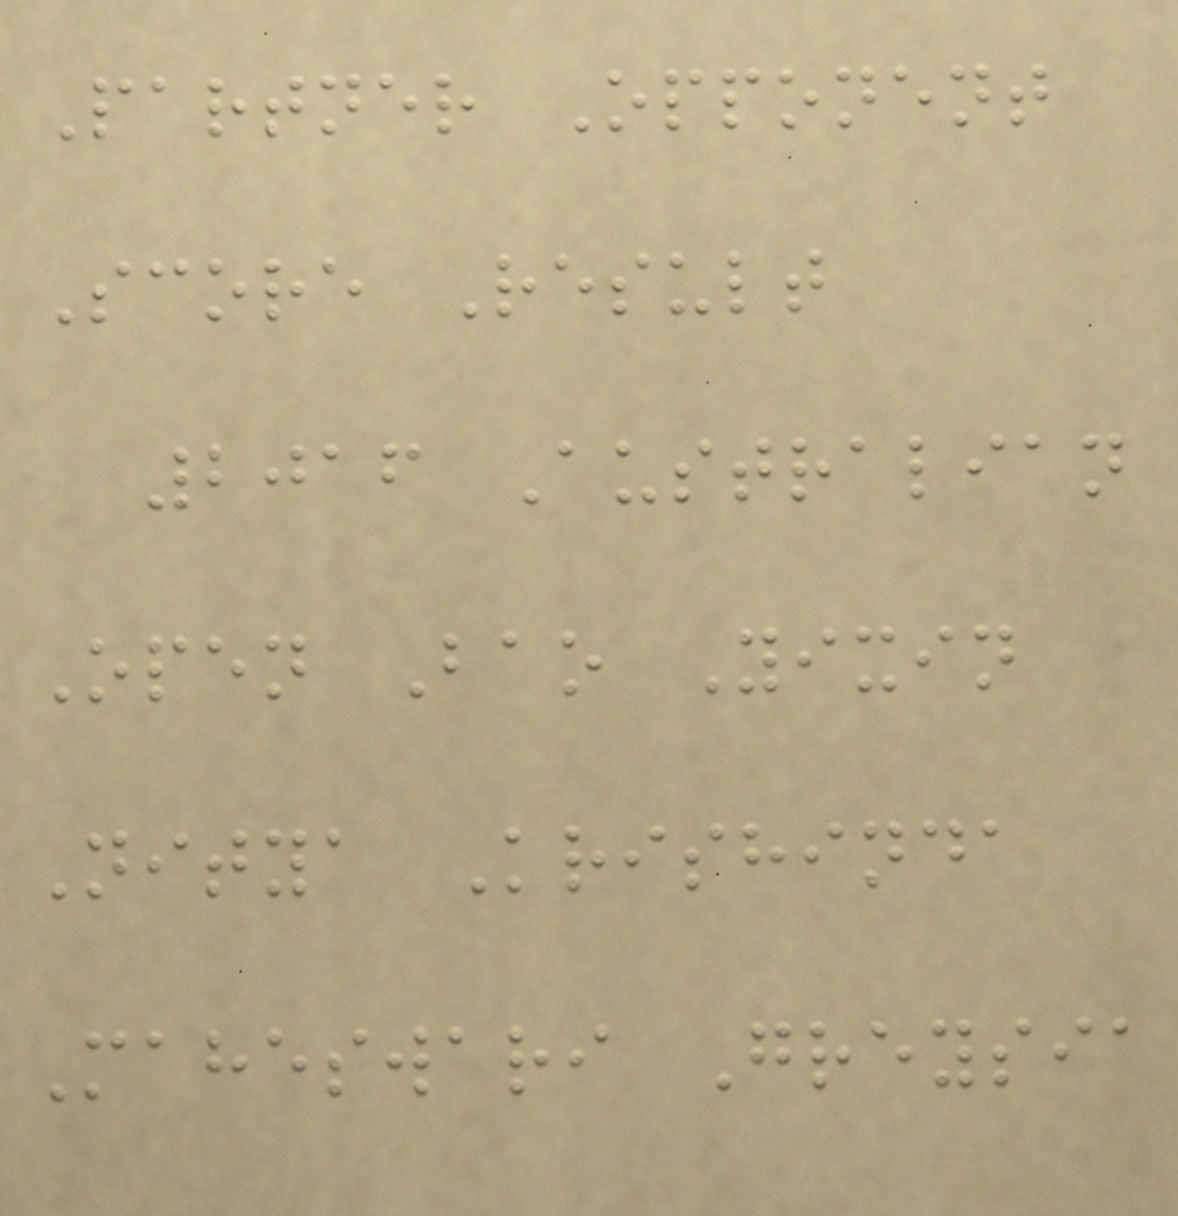Partner Opponent
Score Result
2016 Australian
Open Bao Yixin
Nitya Krishinda
Maheswari Greysia
